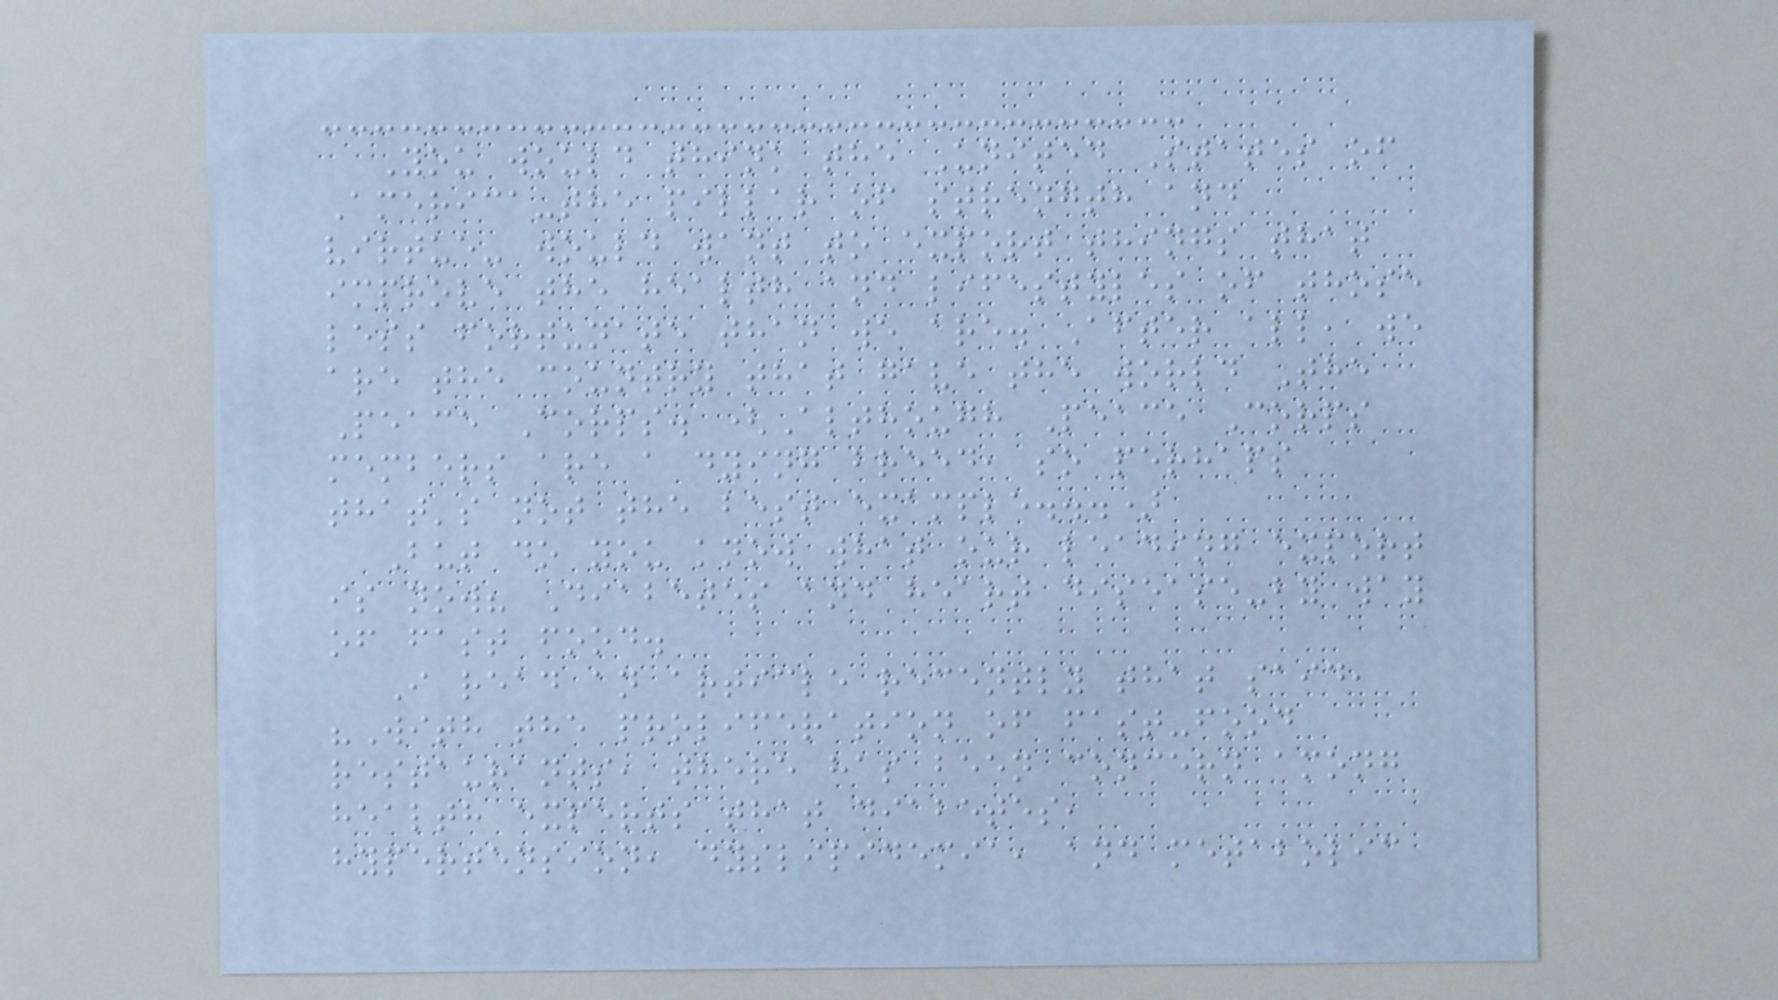You would think the United States of
America-the pillar of strength and
virtue- would want to export things that
improve the health and lifestyles of those
less fortunate than we are. After all, we
are the country that gave the world The
Peace Corps. (Although Peace Corps
members are a dying breed, so perhaps
that's not the best example...)
But do you know what our leading export
is now? Diabetes and heart disease-by way
of fast food.
I read an article recently that said,
"With the proliferation of fast-food
restaurants, there has been concern among
health experts that diabetes,
hypertension, dyslipidemia, and metabolic
